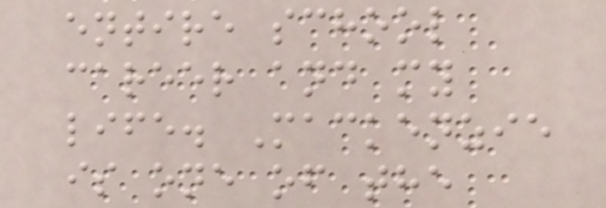entire school
career and my
life. Mackenzie
is one of the
